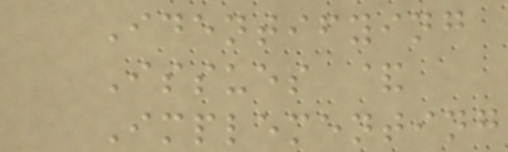Identifying
Issues &
Implementing
